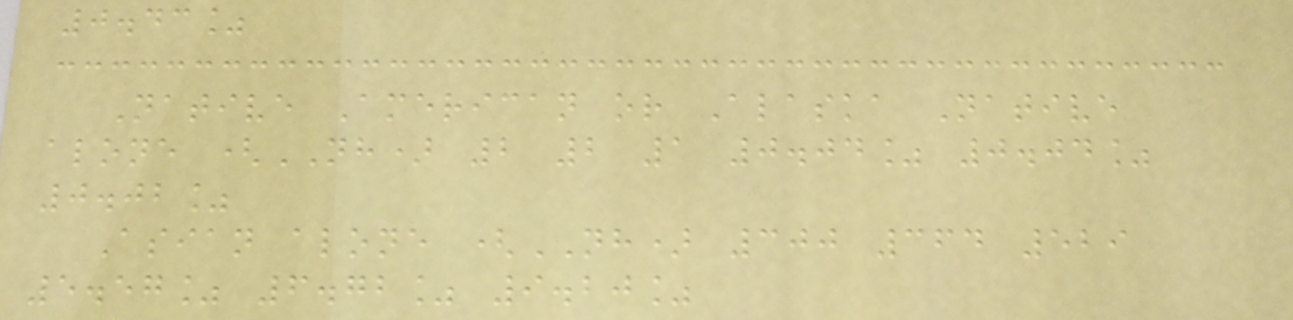0.43%
Native American or Alaska Native
alone (NH) 2 2 1 0.04% 0.04%
0.02%
Asian alone (NH) 300 364 529
5.57% 6.72% 9.20%
